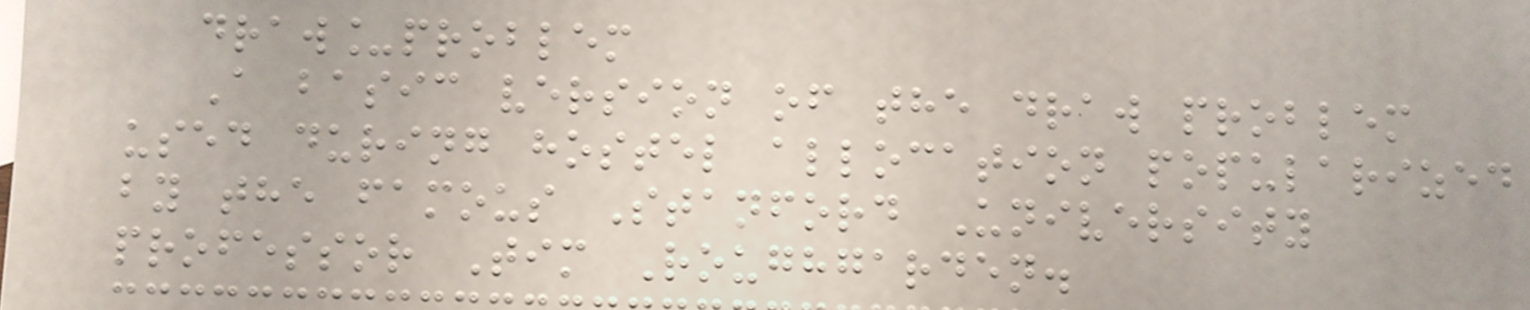draw_problem
A basic version of the draw problem
used during hostel allocation popularized
by the famous Stanford University
professor Tim Roughgarden.
